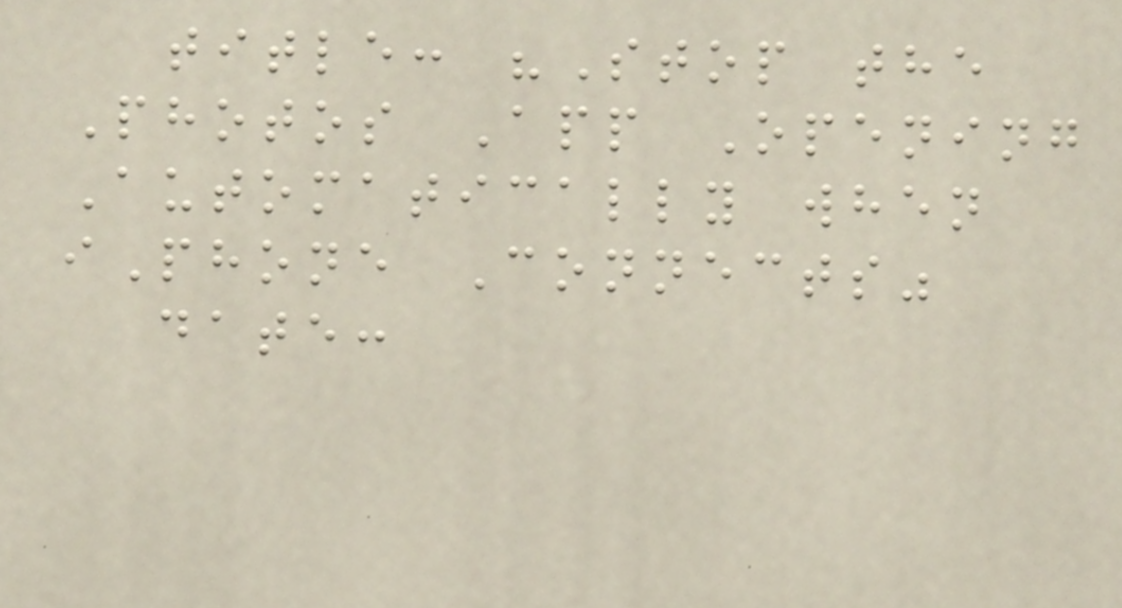title: "Stop the
Photos App Opening
Automatically when
iPhone Connects"
date:
